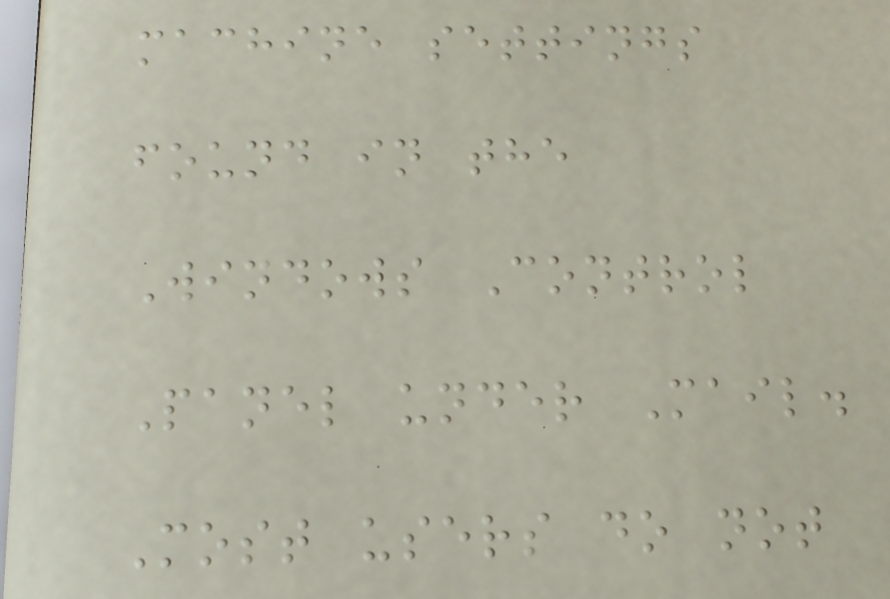machine settings
found in the
Windows Control
Panel under Mail.
Most users do not
